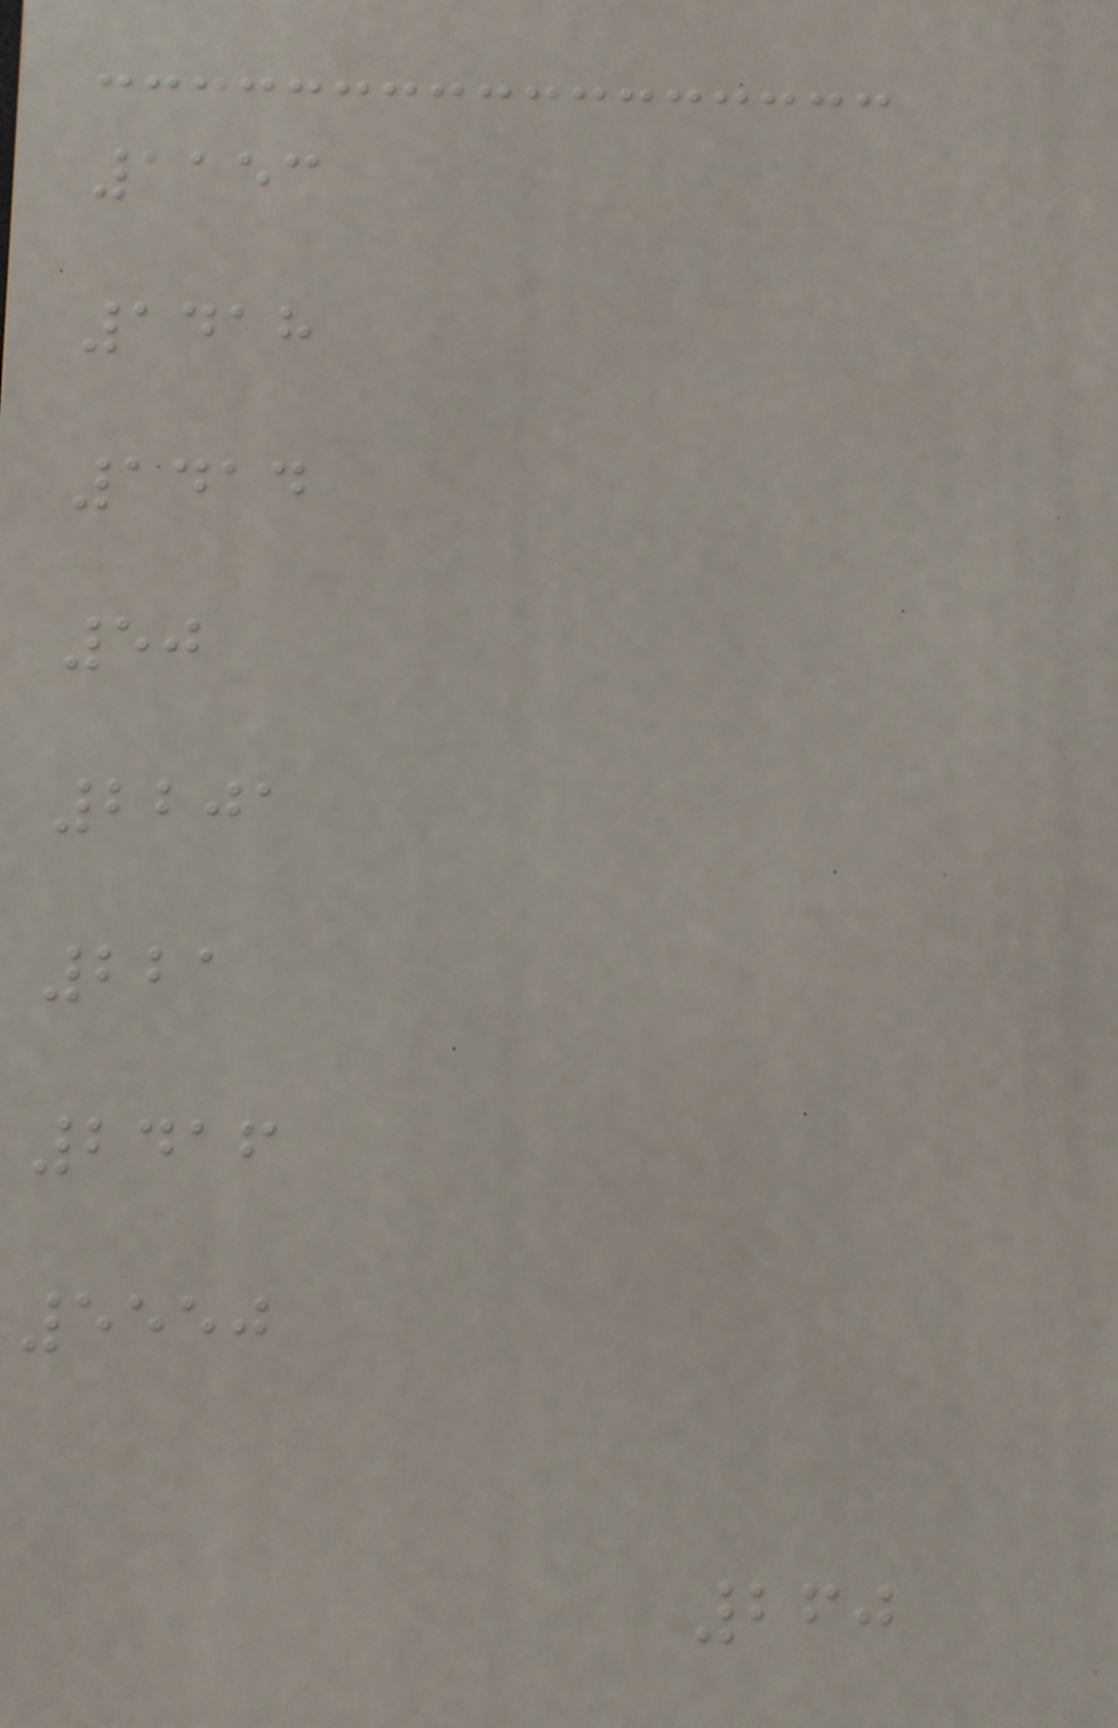1153
1418
1414
50
2201
221
2416
5550
260
